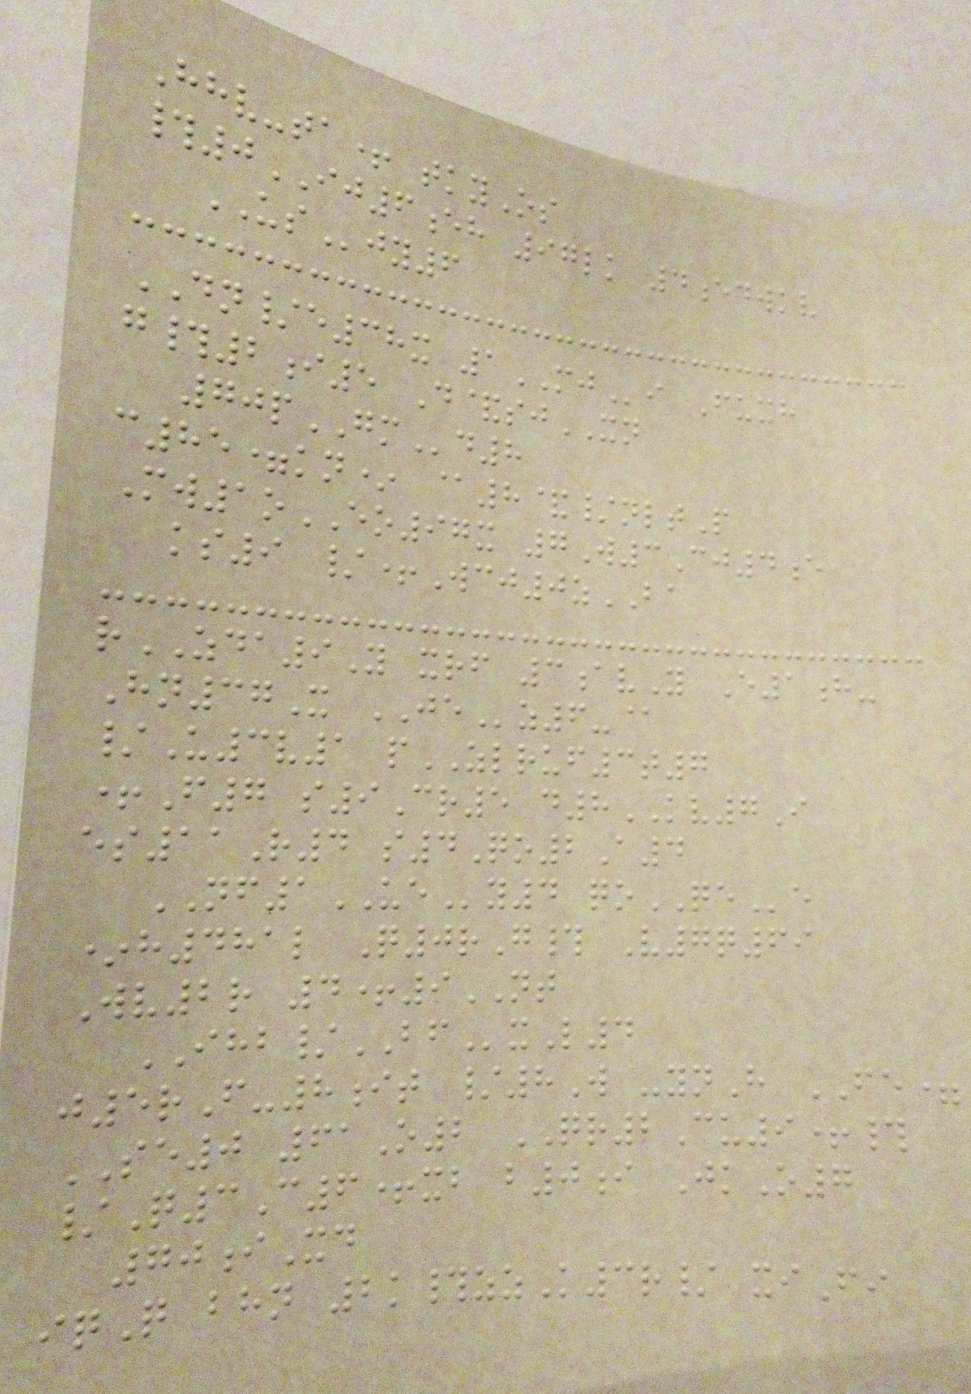Hhv-ta+ tkyOs
#0IJ6eh 97lk 4edwkv
USjy6
DN/e38x 1MJi Fuxh
g#2i5 D&sjXN
70pGMd8
c85=kn* @8&/nltP
Mw1oEO97x 7W3Cj4e
ks9 /+Wcj0zBA
rZDA9Y xrf 3avY E1h-
Hn37X JEz6-@
/U3v1 pZLRUF3t7
+F7 s9Cr5 d8KV7I
es11R4 s4Qo2A4
NF1UEy4 qoQEe
*h481l Q0rG# V7q69
Wv2r 4+9NT
IHB/BFxL4
j5rF-8it /8W -ynH FE=
SE0 61O2 QR2Cu9+#
/Q3C6+xb b0i JkO7
70iXd
iqQ bhn 2k#zzK3r/ xiFi
